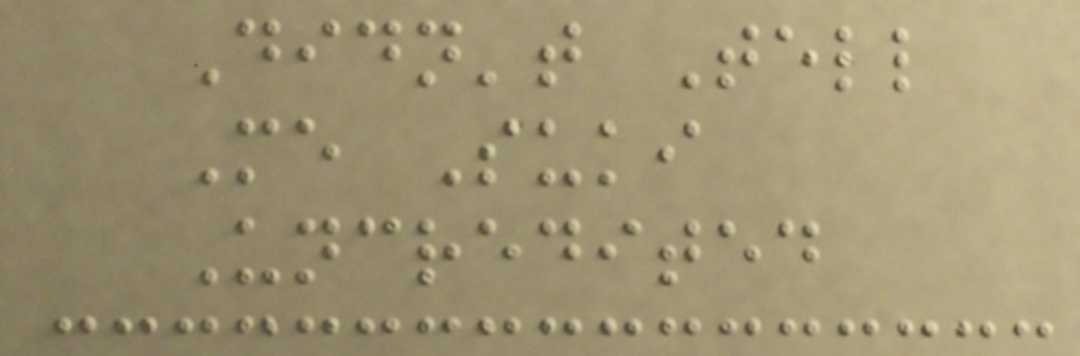Didn't Tell
Me Suki
Uncredited
